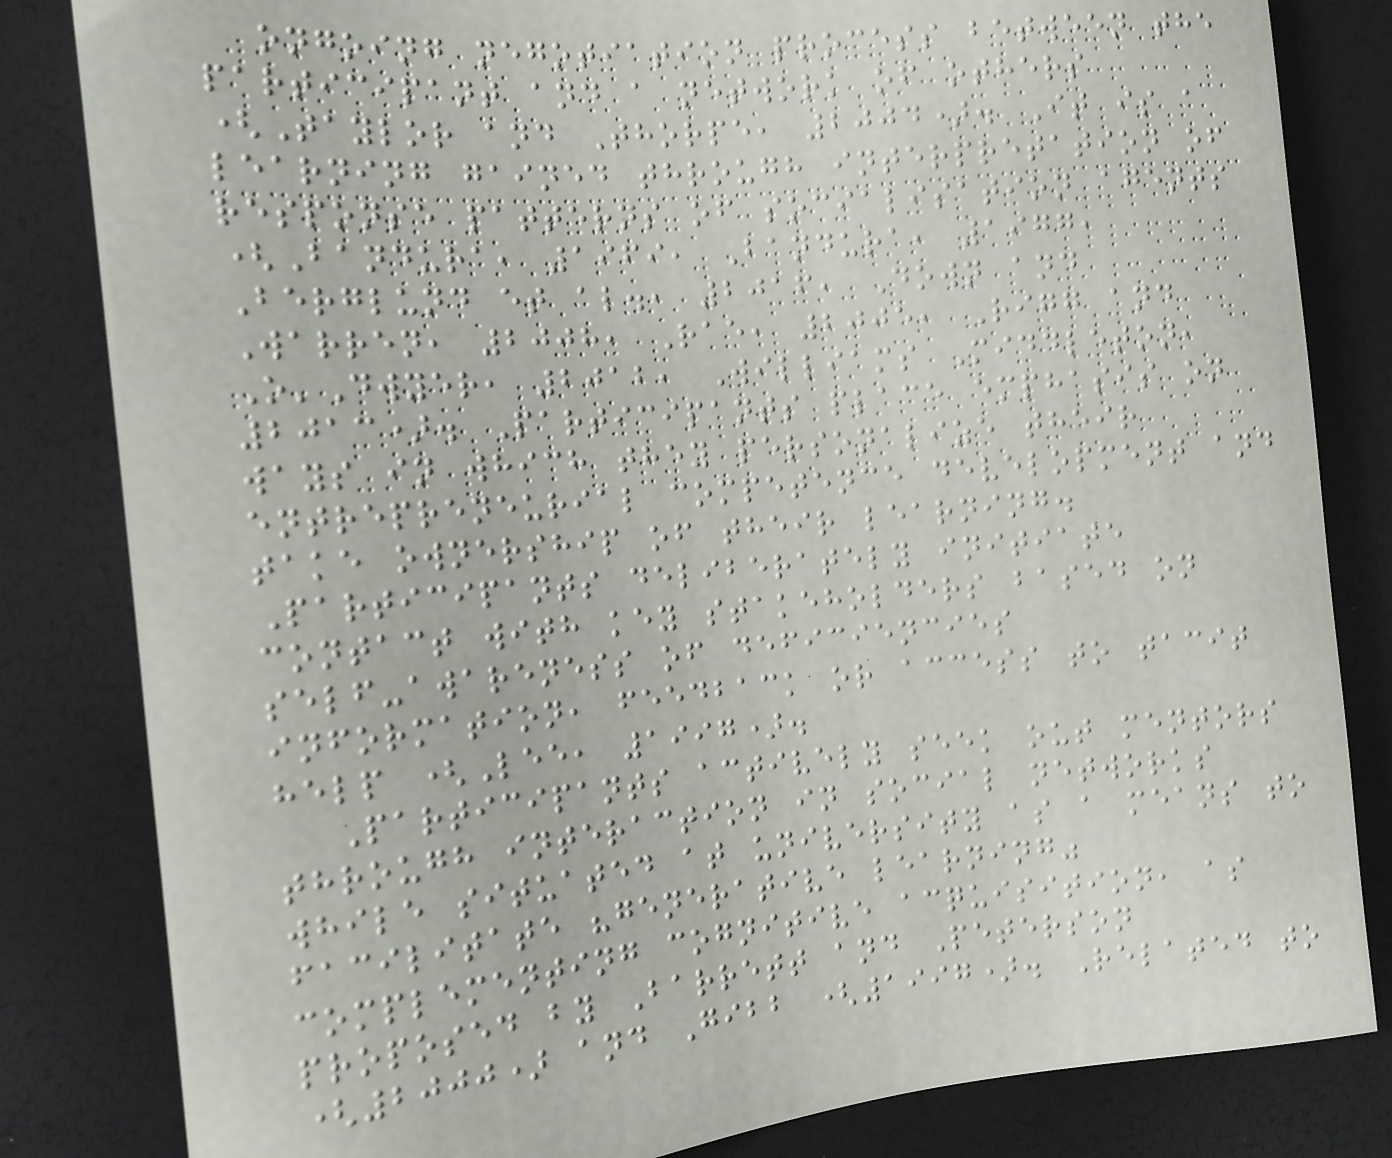ongoing negotiation process between the
participant and a network of others
(Taylor and Thorpe, 2004). It is a
learning gained through interpretation of
response patterns of socialisation agents
(Bandura, 1969, Bandura, 1977,
Berglund et al., 2016, Down and
Warren, 2008, Rae, 2005, Rigg and
O'Dwyer, 2012, Williams Middleton,
2013). Participants place emphasis on
ways in which they personalize their
entrepreneurial competence development and
take ownership of their learning.
Participants deliberately initiate
contact with key stakeholders based on
self-awareness of deficiencies
information, feedback or access to tacit
help (Lee, 1997).
Participants actively seek out mentors
through interaction in social networks
while situated at university as a means to
facilitate "generative learning"
complementing cognitive acquisition, as
proposed by Barrett and Peterson
(2000) and Gibb (1997). Related to
